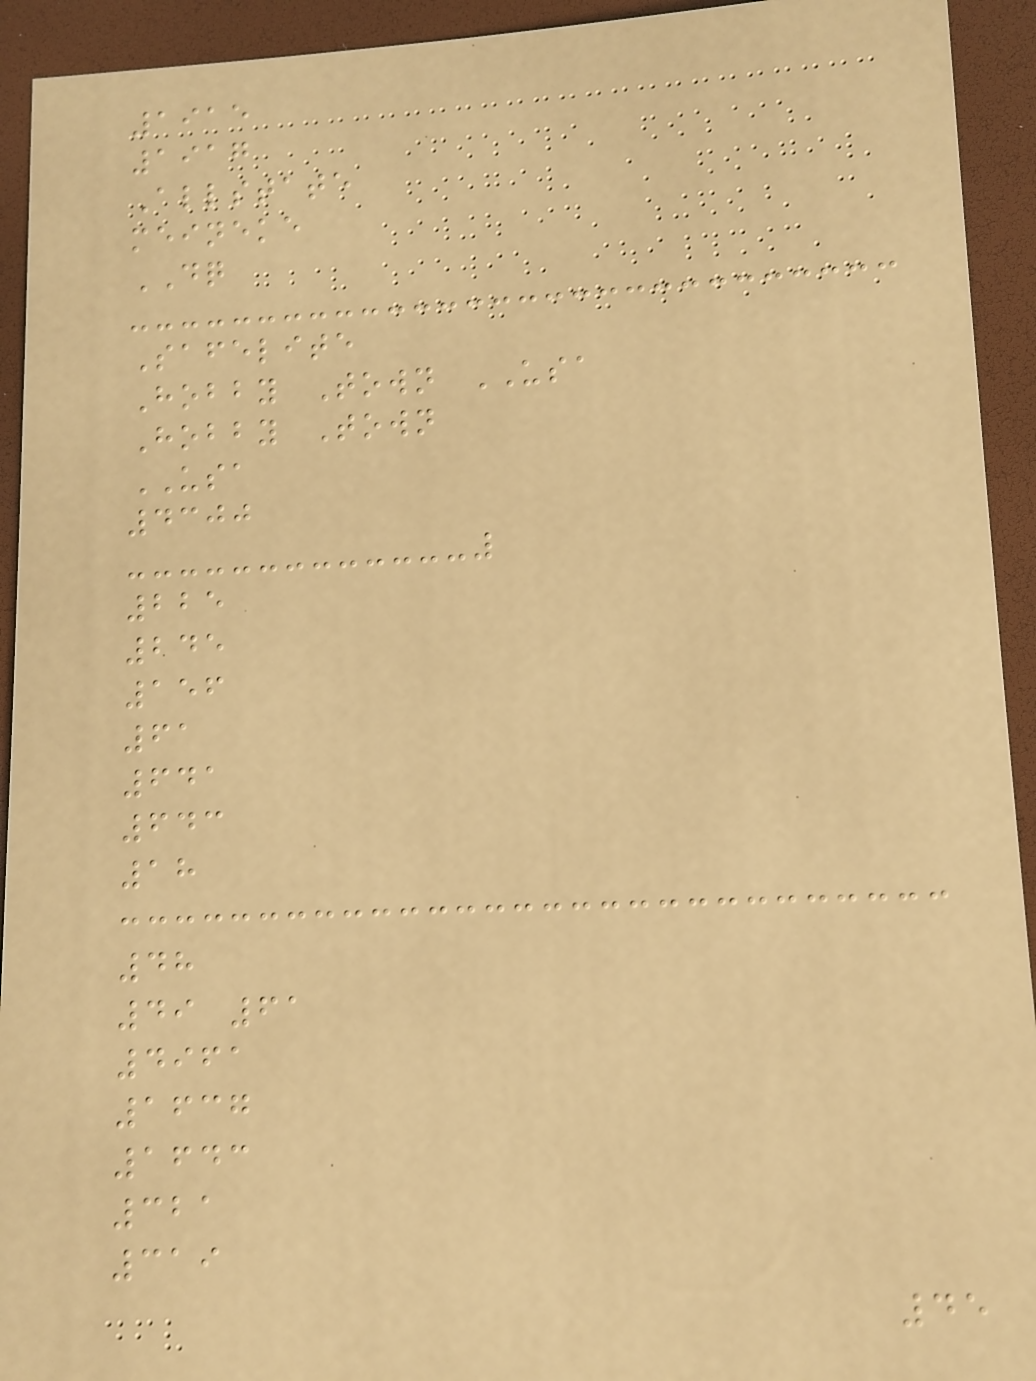1915
1917
Allstate
meineke
DQ
Safelite
Hobby Town USA
Hobby Town
USA
4300
225
245
156
61
641
643
18
48
49 61
4961
1637
1643
321
319
45
